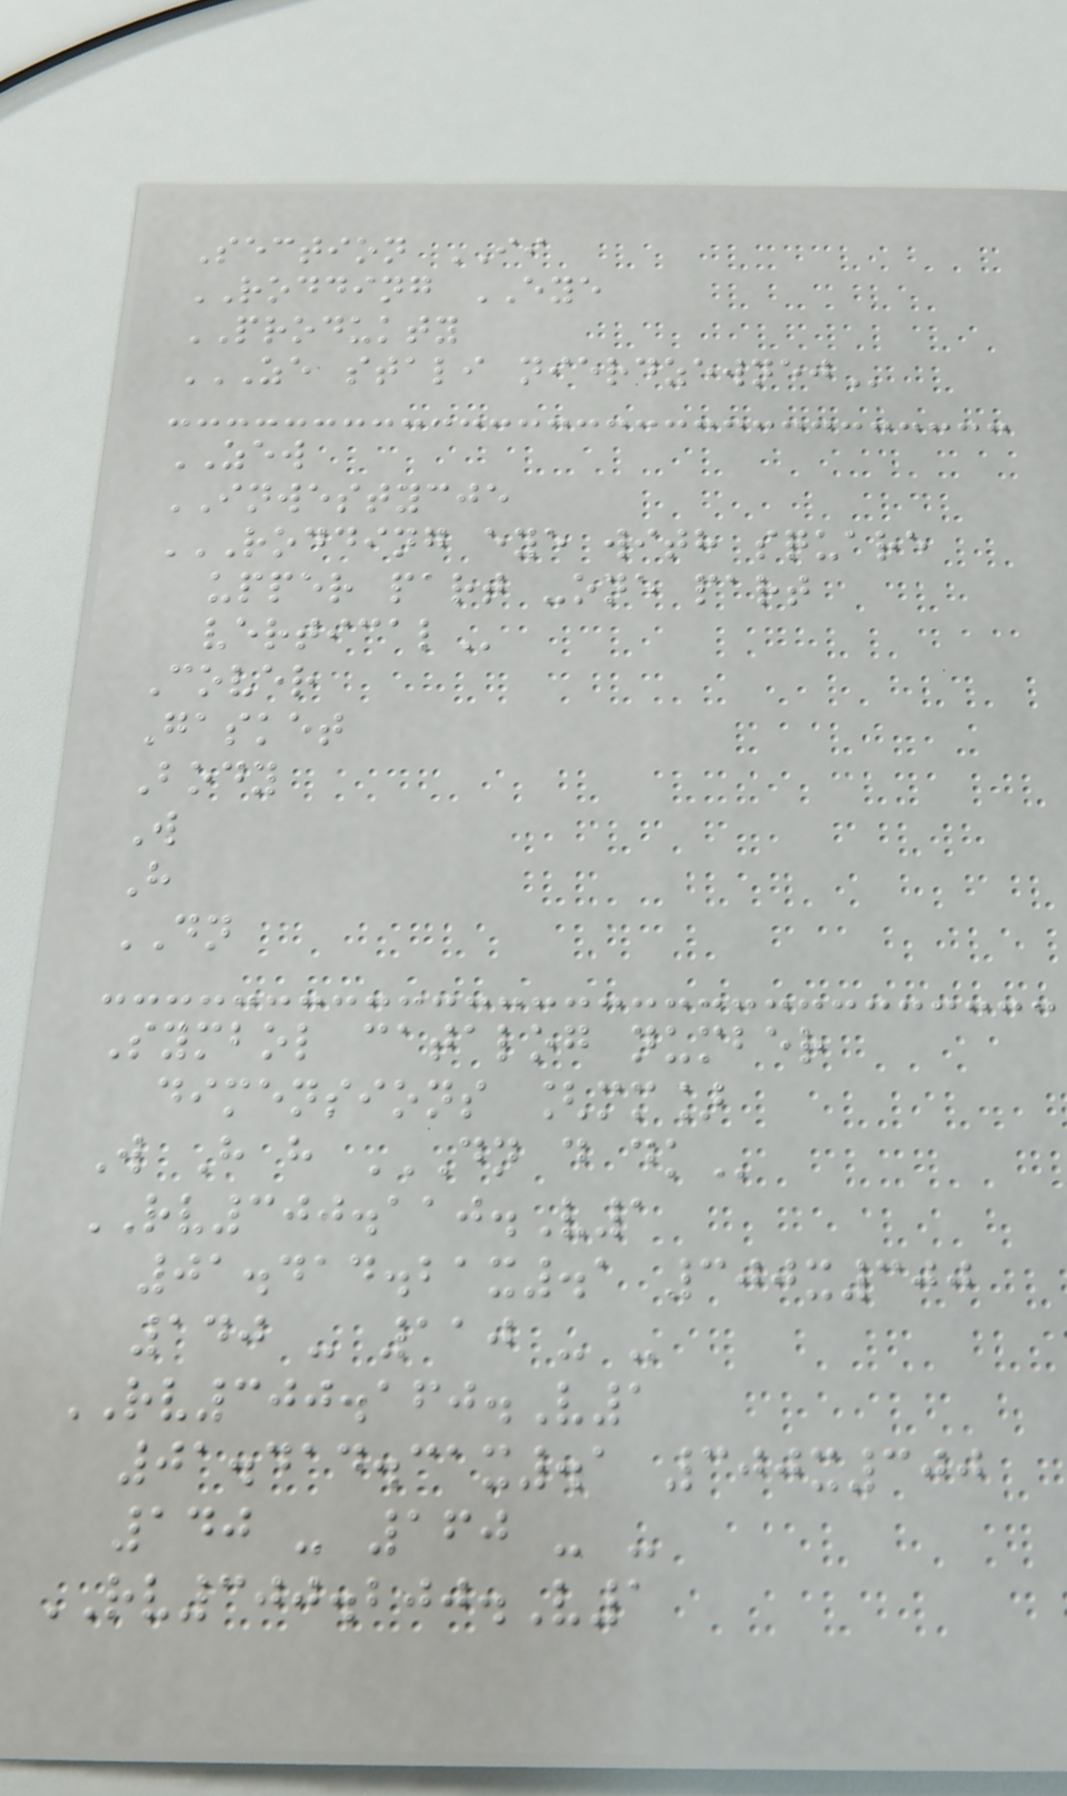Section II
RODDING EYE
PRODUKTY
ZE STALI NIERDZEWNEJ
ZEW
INWESTYCJE
RODDING EYE WITH SQUARE
UPPER PART -ONE PART
VERTICAL
Cover
Gasket
Body
W
H
DN
Symbol catalog number
dimensions [mm]
W H h DN D DK
RV300.110.V1
01.414.21x.1 300x300
140 - 110 - -
RV300.160.V1
01.414.31x.1 300x300
140 - 160 - -
RV300.200.V1
